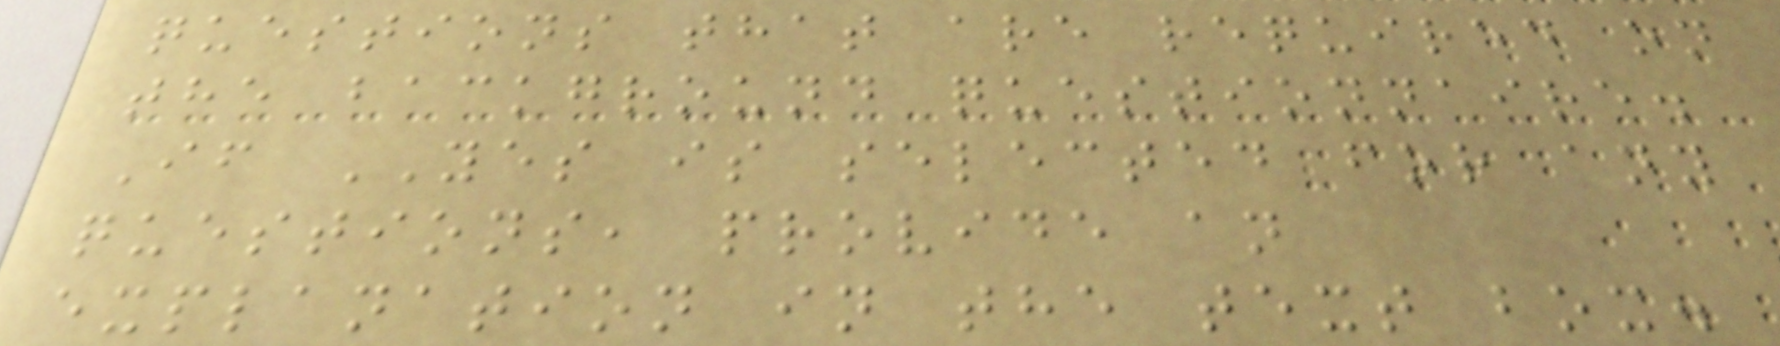questions that are required on
the background questionnaire.
If YES is selected for any
questions, provide an
explanation in the text box.
